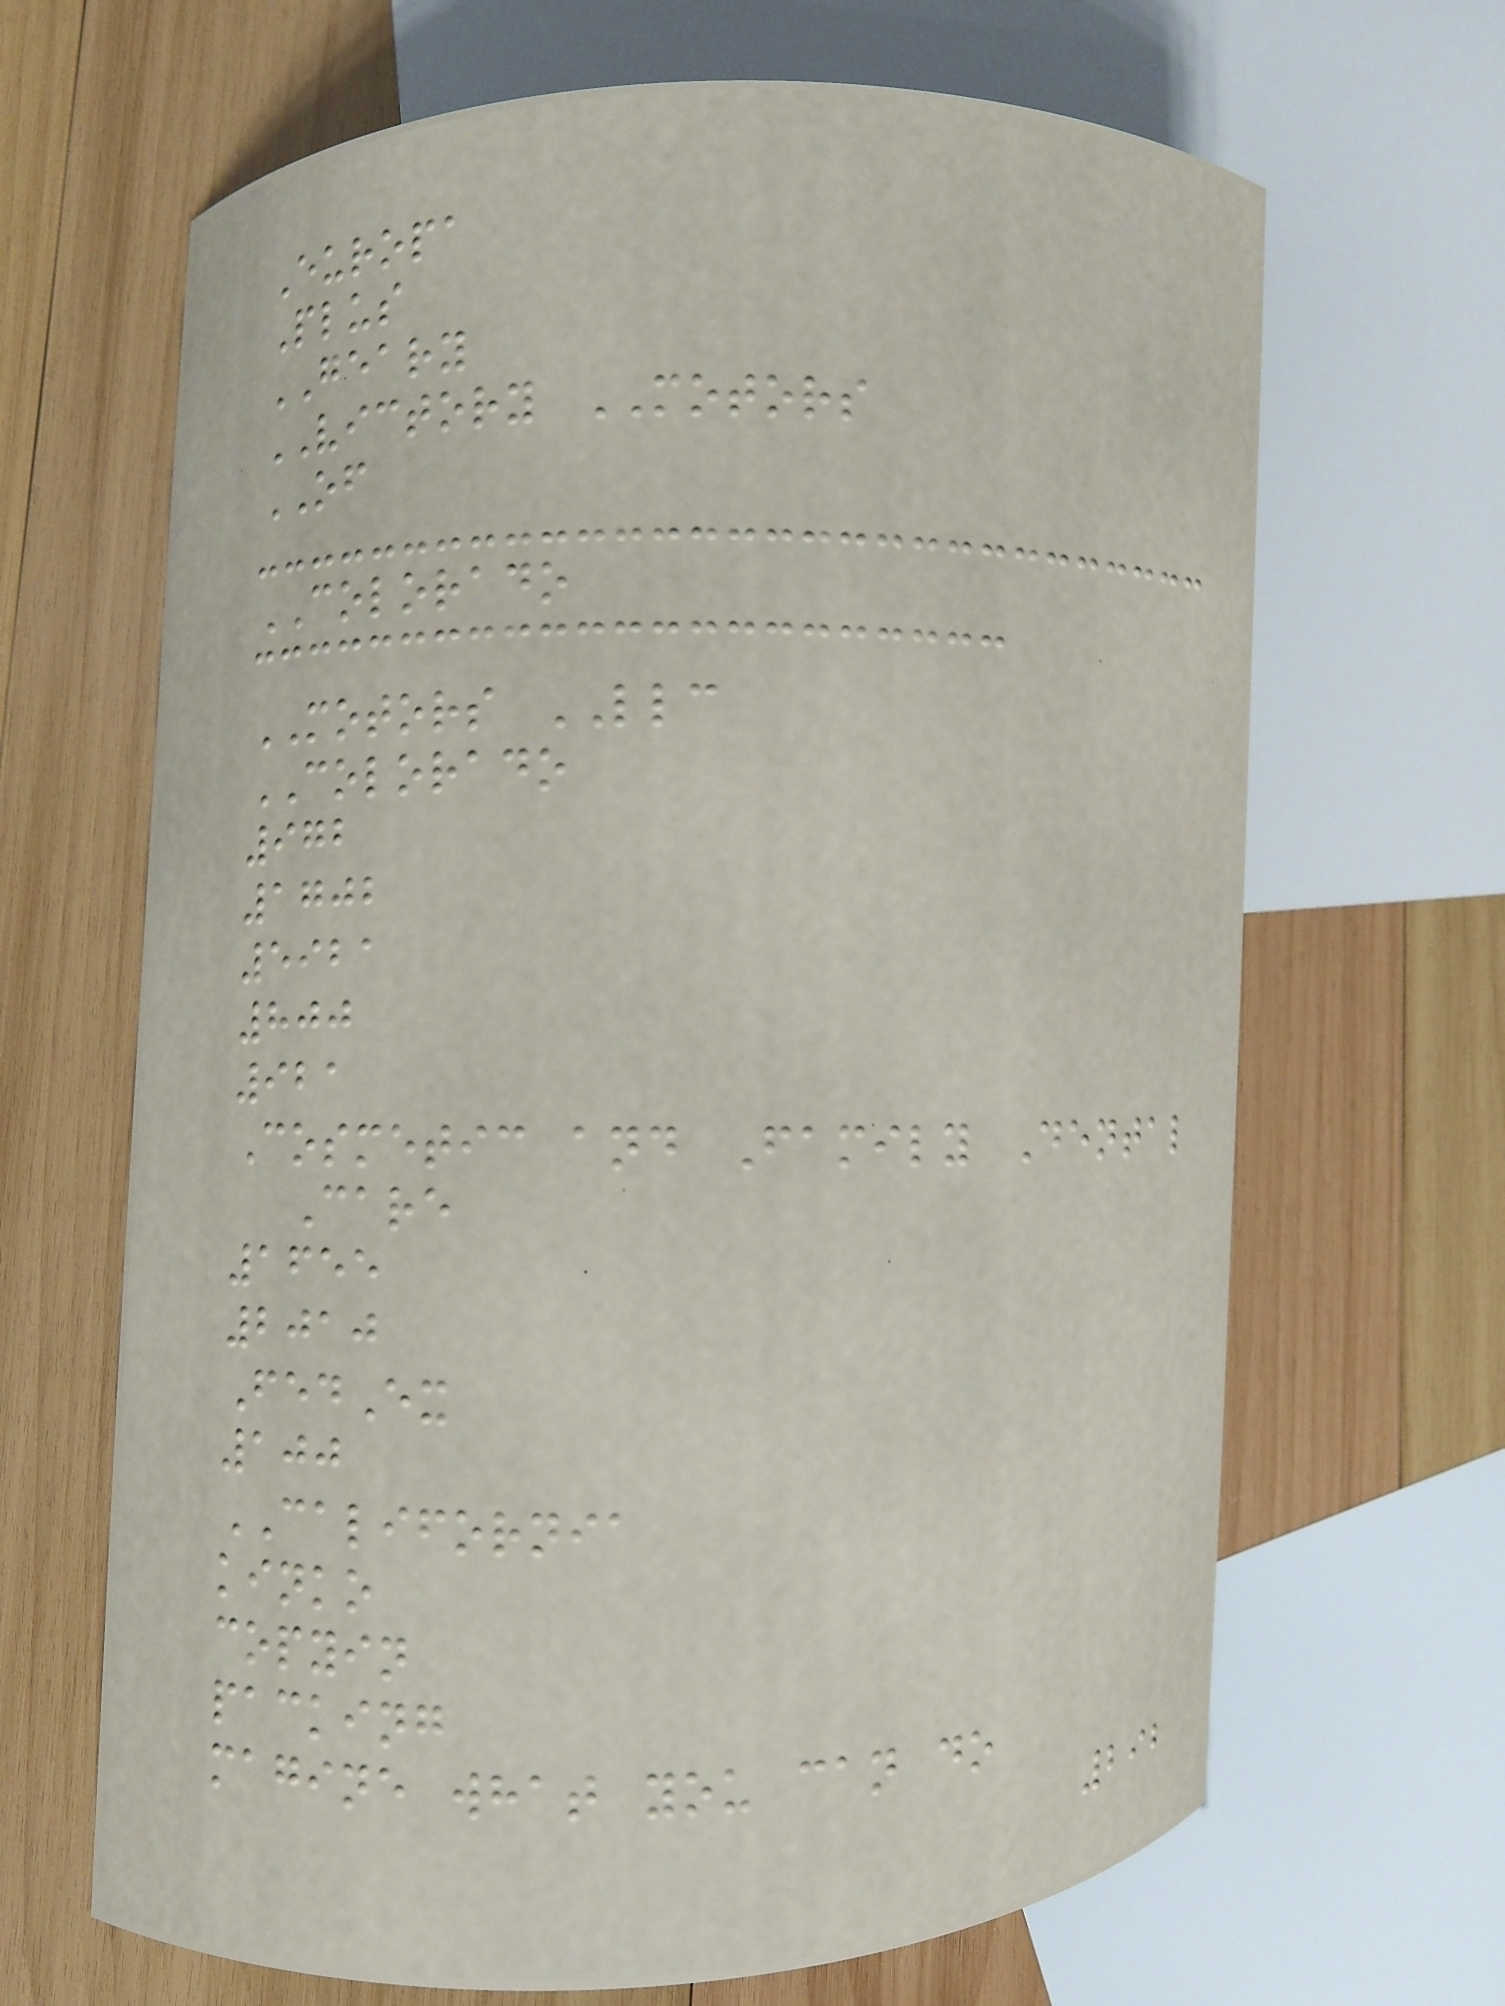Europa
Plus
GEARY
VICTORY MOTORS
OF
COLORADO
MOTORS LLC
COLORADO
972
1702
5921
800
921
Cosmetic and Family Dental
Care
1655
2010
FedEx
100
CALIFORNIA
kinko
copyin
packing
magine what you can do
292
